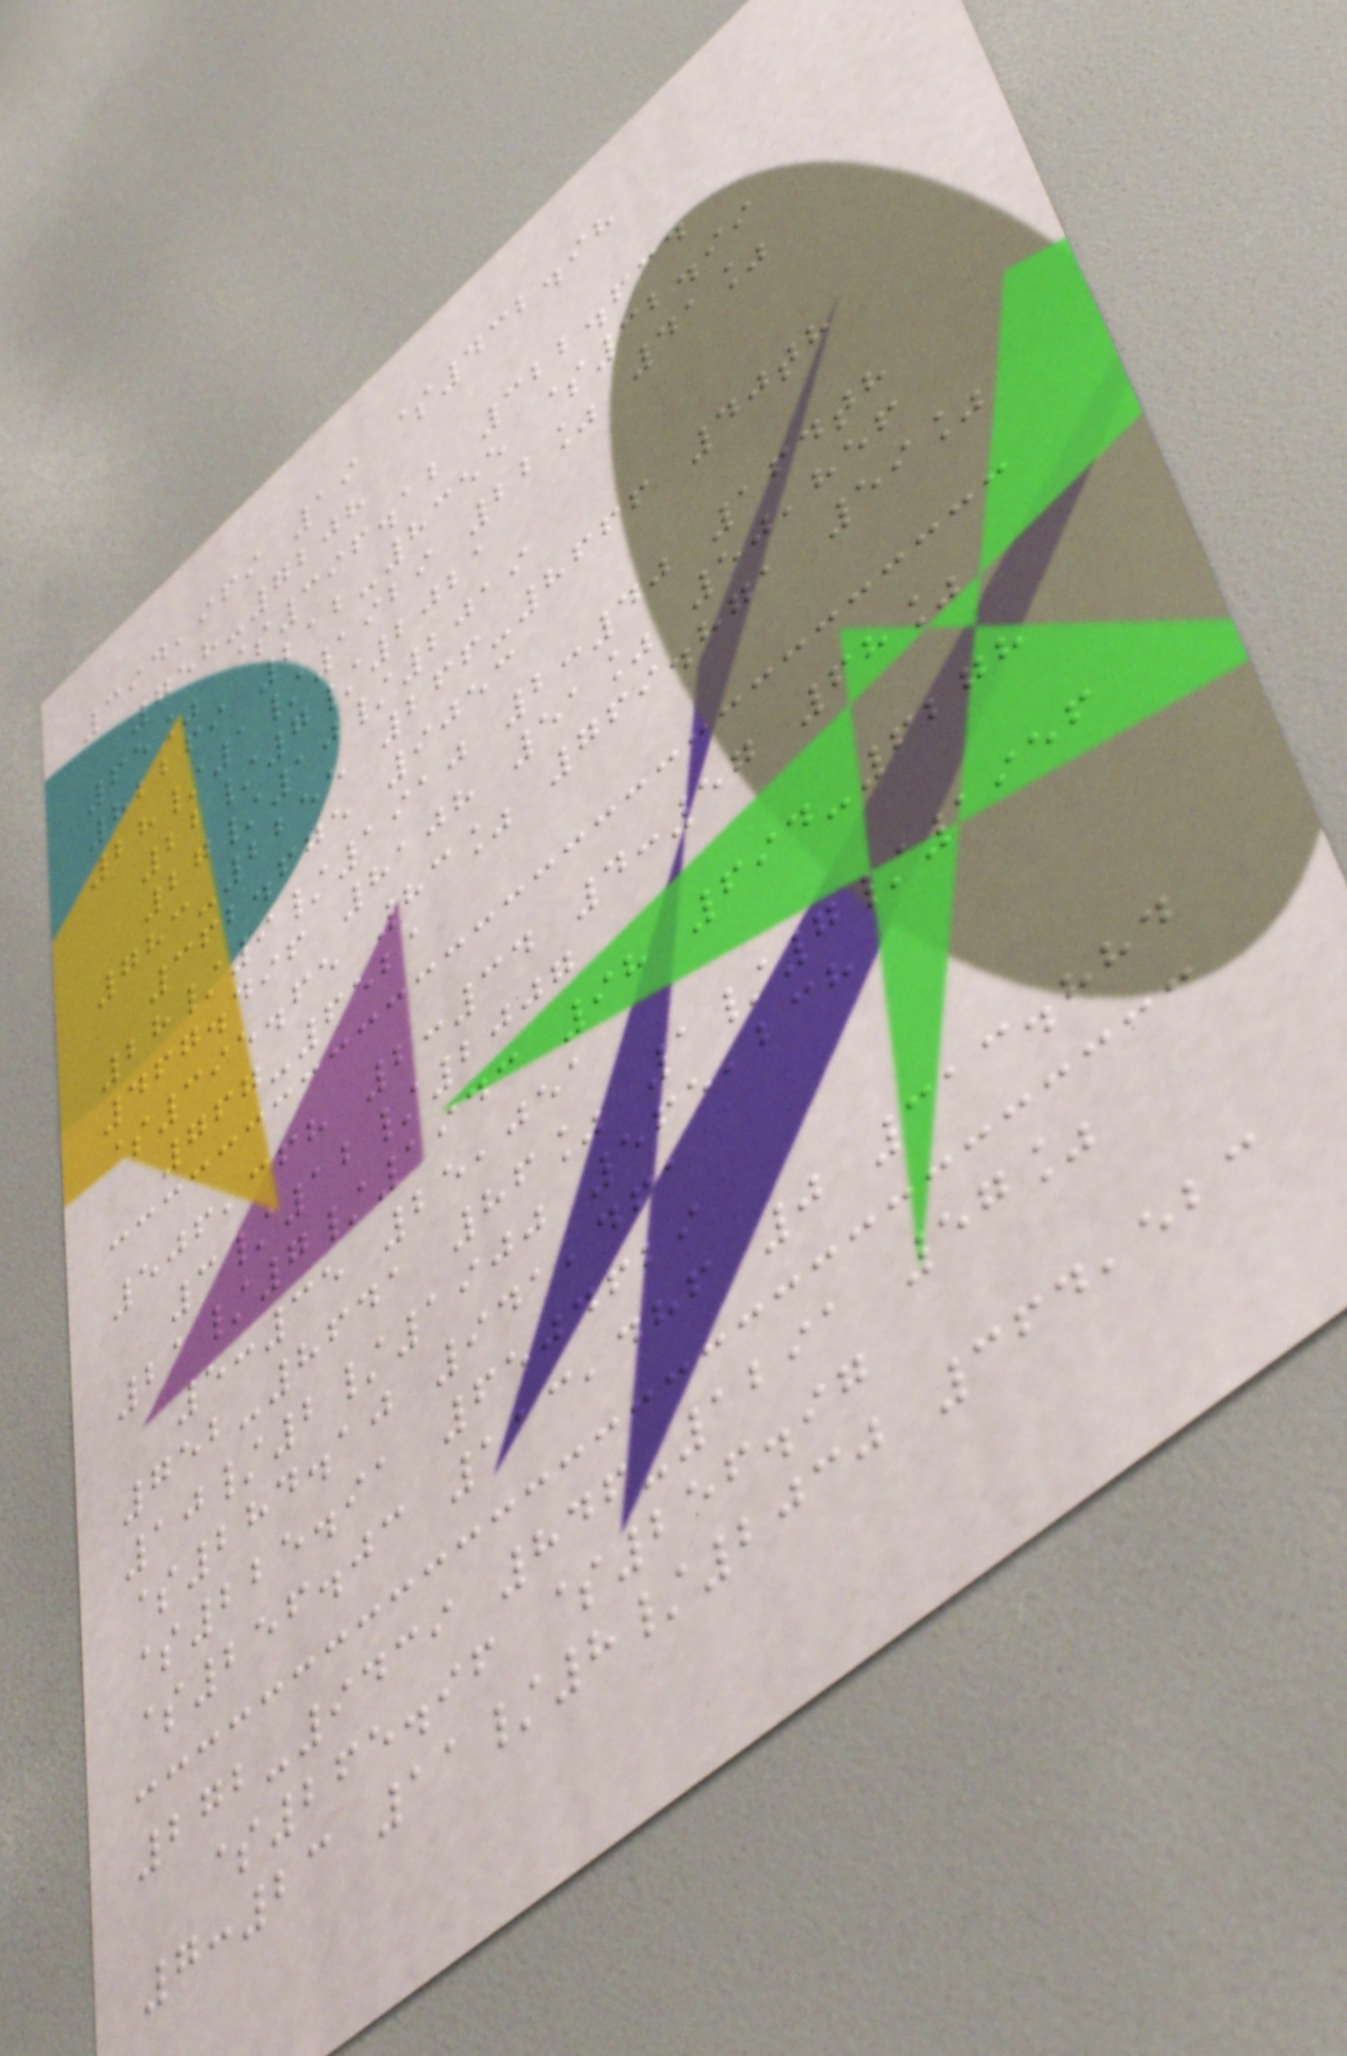394,969 19 $432.98
758-7208
65% $396.12 322.634
82269 212-8355 $32.99
28/1/1929 22% 41%
22/7/2021
27/10/2019
783-2255 266-8666 40th
362.675 9053
28/9/1910 2:40 164th
467.496 8108 51% 50,856
$395.65 83% 769.871 59%
767-6521
506,368 2:34 4:57 68%
3/12/2007
21/7/1943 98 694-6278
5:35 25,051
752-8641 86% 1/7/1956
10/2/1900 565,238
$284.10 941,461
$225.91 6504629
$256.03 113,486 0 313.884
272-9439 846-1291 57%
$265.96 $256.97
7:23 11/8/2030 364,523
